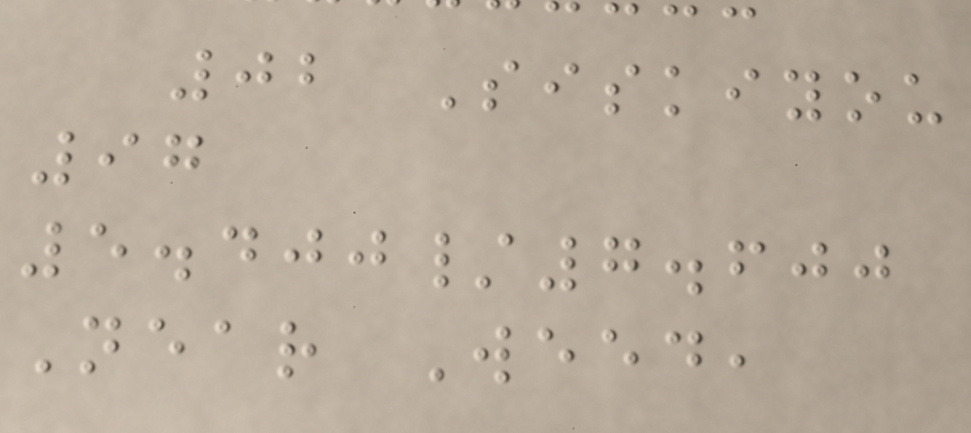02 Siskiyou
97
5.400/7.600
Near Weed,
